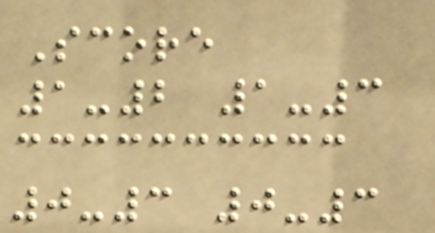Score
1-2 1-3
0-3 0-3
